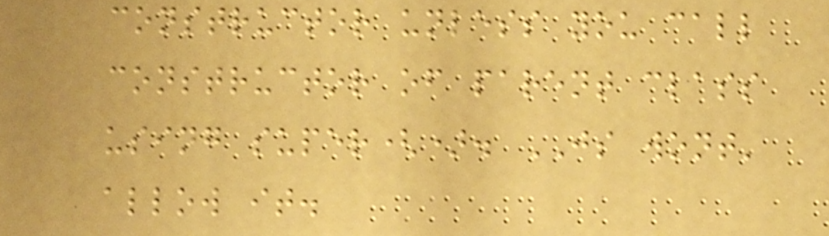constructor unless you call
constructor of parent class
using super(). JS wont'
allow it.
